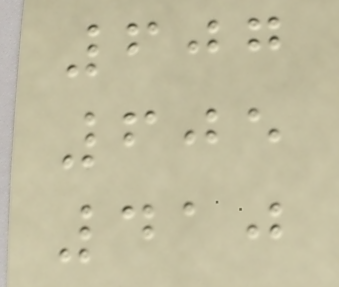607
605
410
